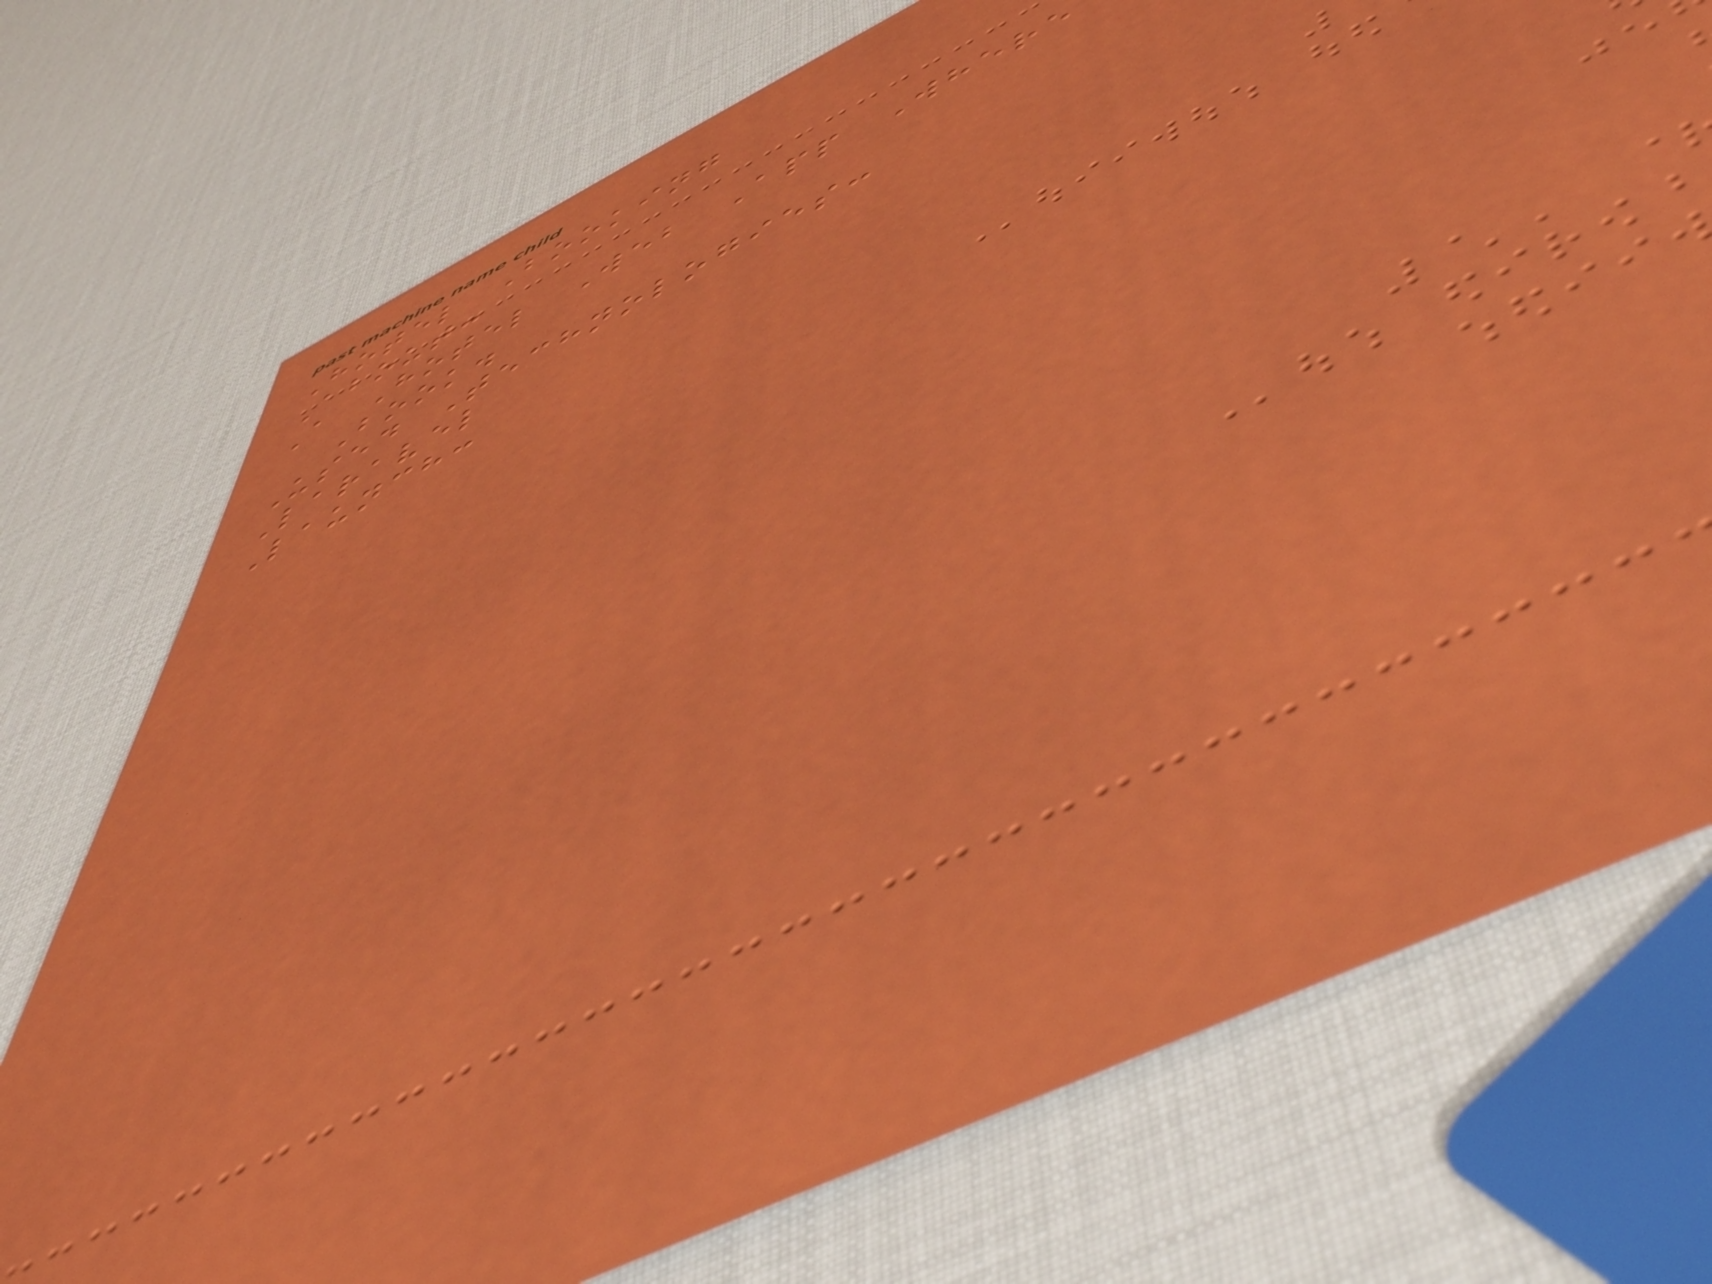Hotel Booking
About:
A Hotel Web App Where
Book.
Used Technologies:
Laravel
Launch:
